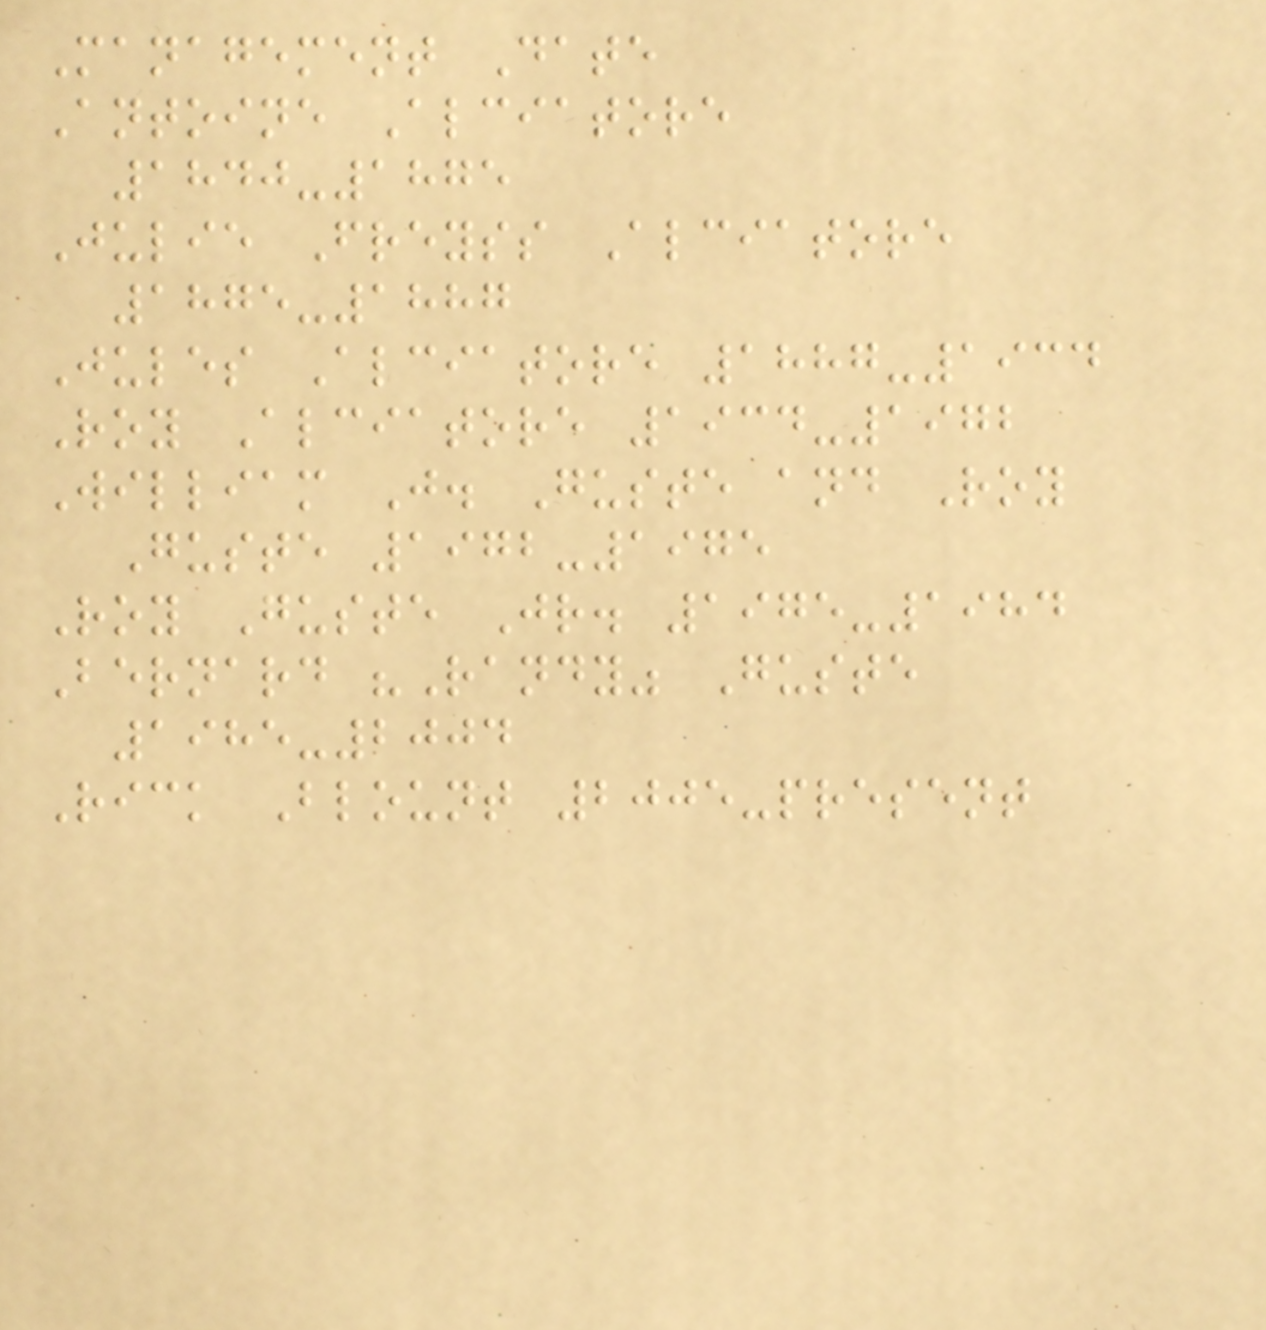Management Date
Antoine Alciatore
1840-1875
Julie Freyss Alciatore
1875-1887
Jules Alciatore 1887-1934
Roy Alciatore 1934-1972
William J. Guste and Roy
Guste 1972-1975
Roy Guste Jr. 1975-1984
Bernard "Randy" Guste
1985-2004
Rick Blount 2005-present
